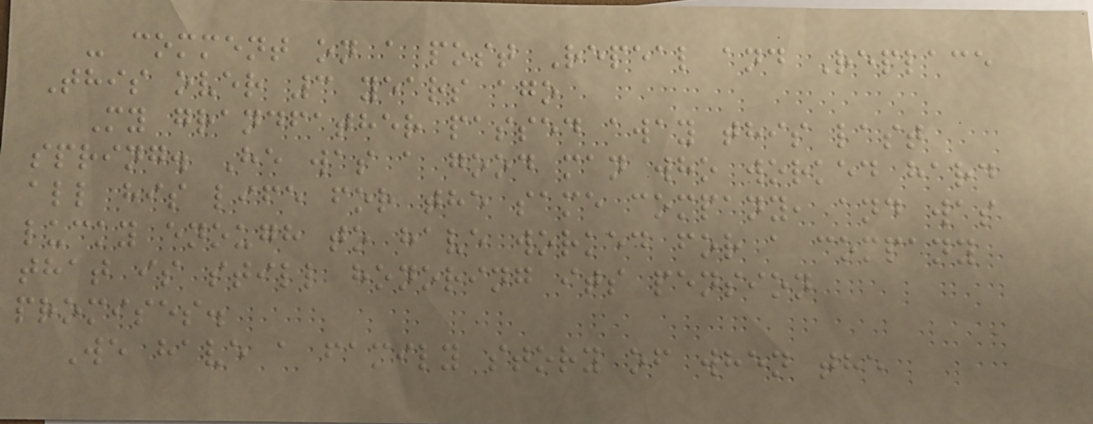- comment on a post Repeal and Replace
This over 3 years ago
My grandfather passed away this last
spring. He was a good man who worked hard
all his life for the same company, and was
lucky enough to have worked for a company
that is still honoring its pension
promises.
We have a family story of when the
